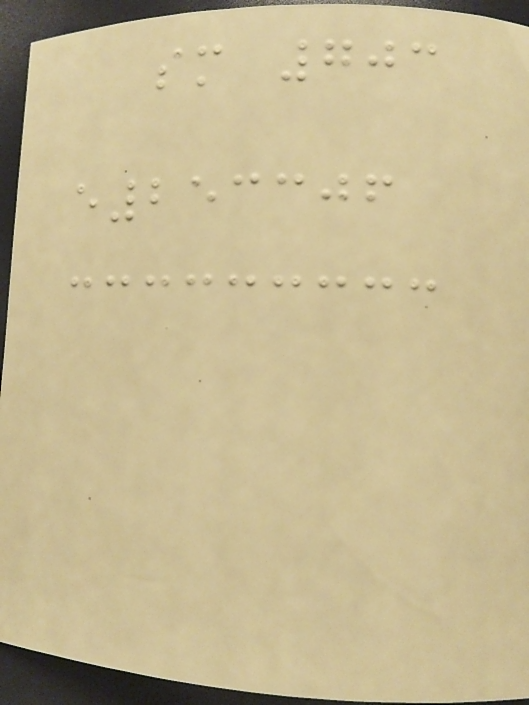sm 703
e253306
